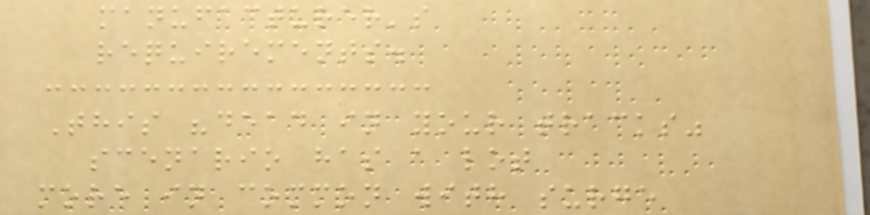manufacturer's
requirements.
This "dead in your tracks"
scenario has a lot
more in common with surge
